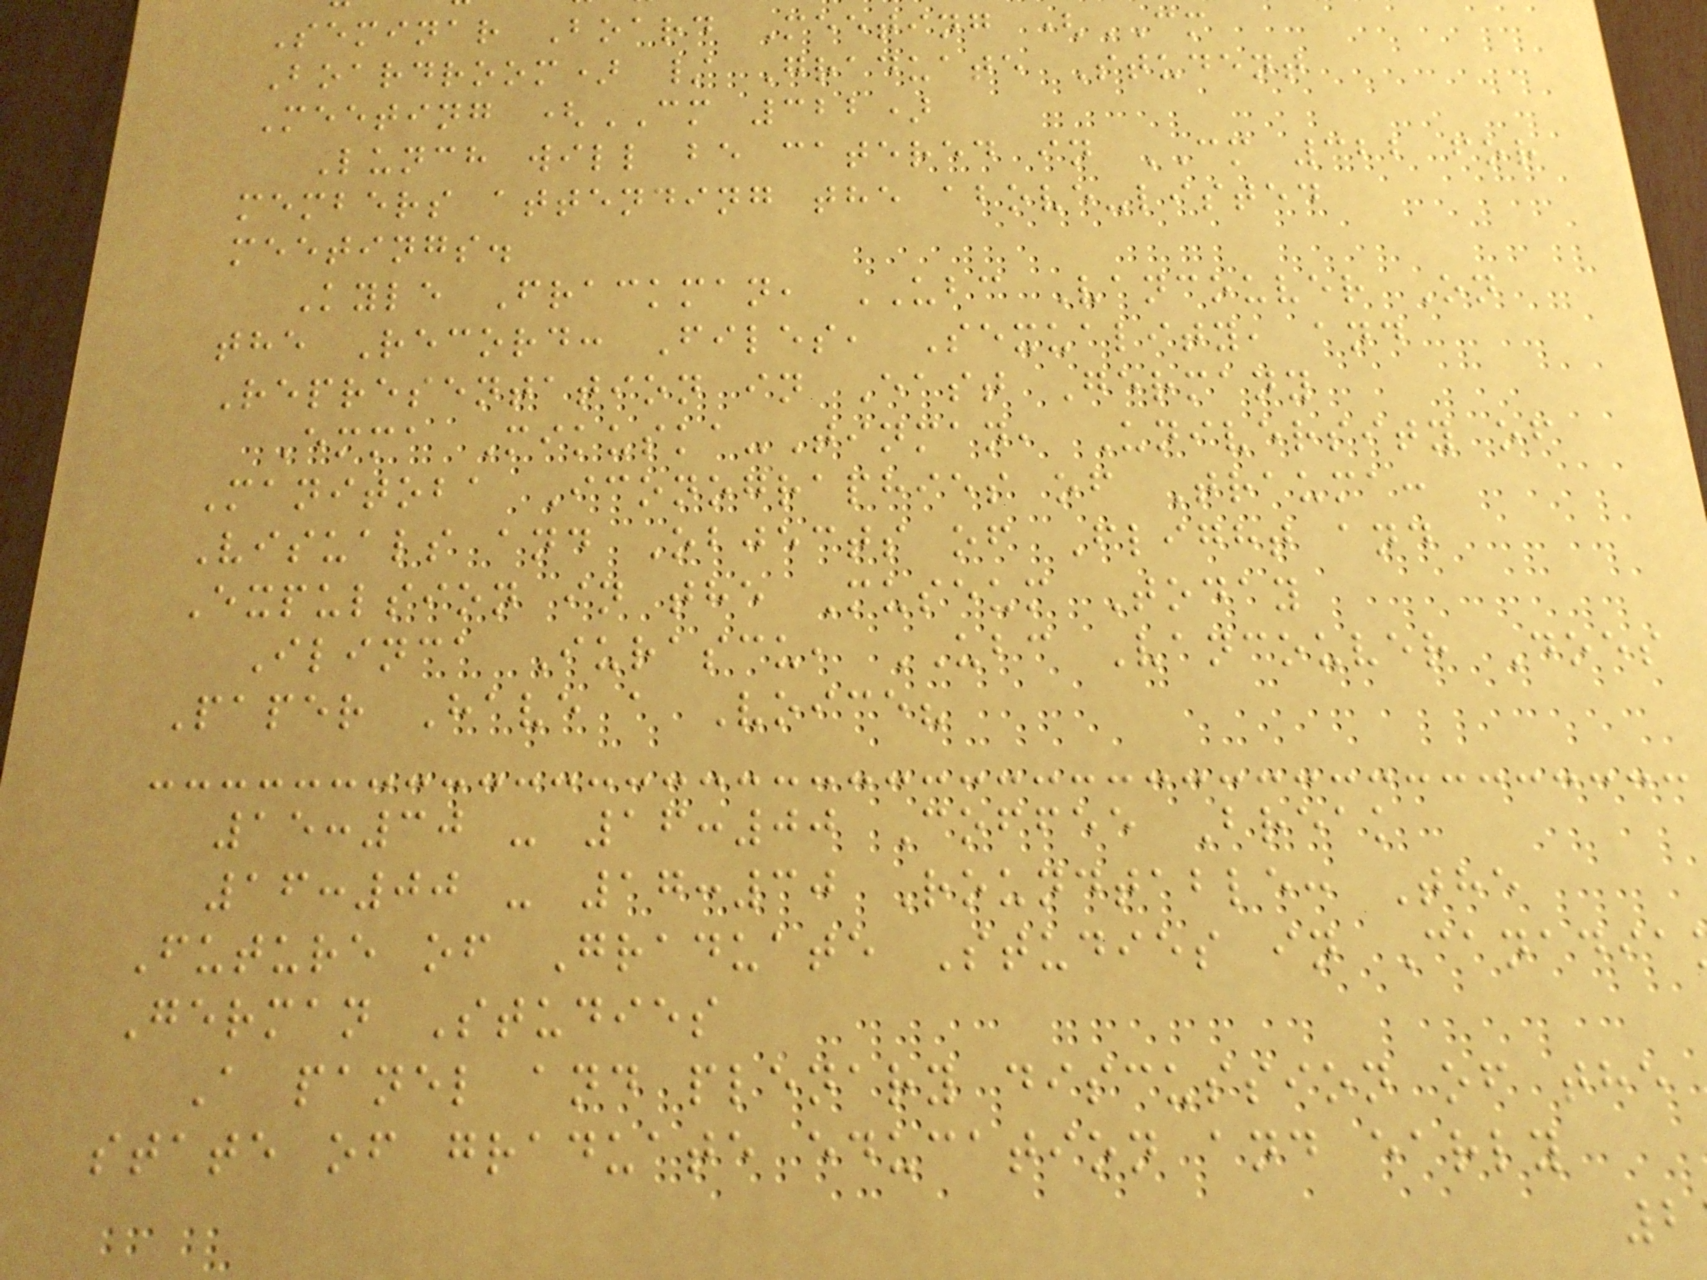Seminar Board Meeting (CM
Boardroom) / Graduate Student
Meeting (CM 322)
Lunch will be catered in CM 322 for
members attending the above-listed
meetings.
Kyle Frackman, UBC Vancouver On
the Record: Files, Sexuality, and
Representation in East Germany
Emma Mikuska-Tinman, University of
Manitoba Iconographies of Trauma:
Visuals and Objects of Flight and
Expulsion in the Museum Today
Ilinca Iurascu, UBC Vancouver Does
Paper Have a Voice?
15:30 - 16:00 Coffee Break
16:00 - 17:30 Roundtable: The
Future of Graduate Studies in Canadia
German Studies
A panel and plenary discussion of the
state of graduate education and early
